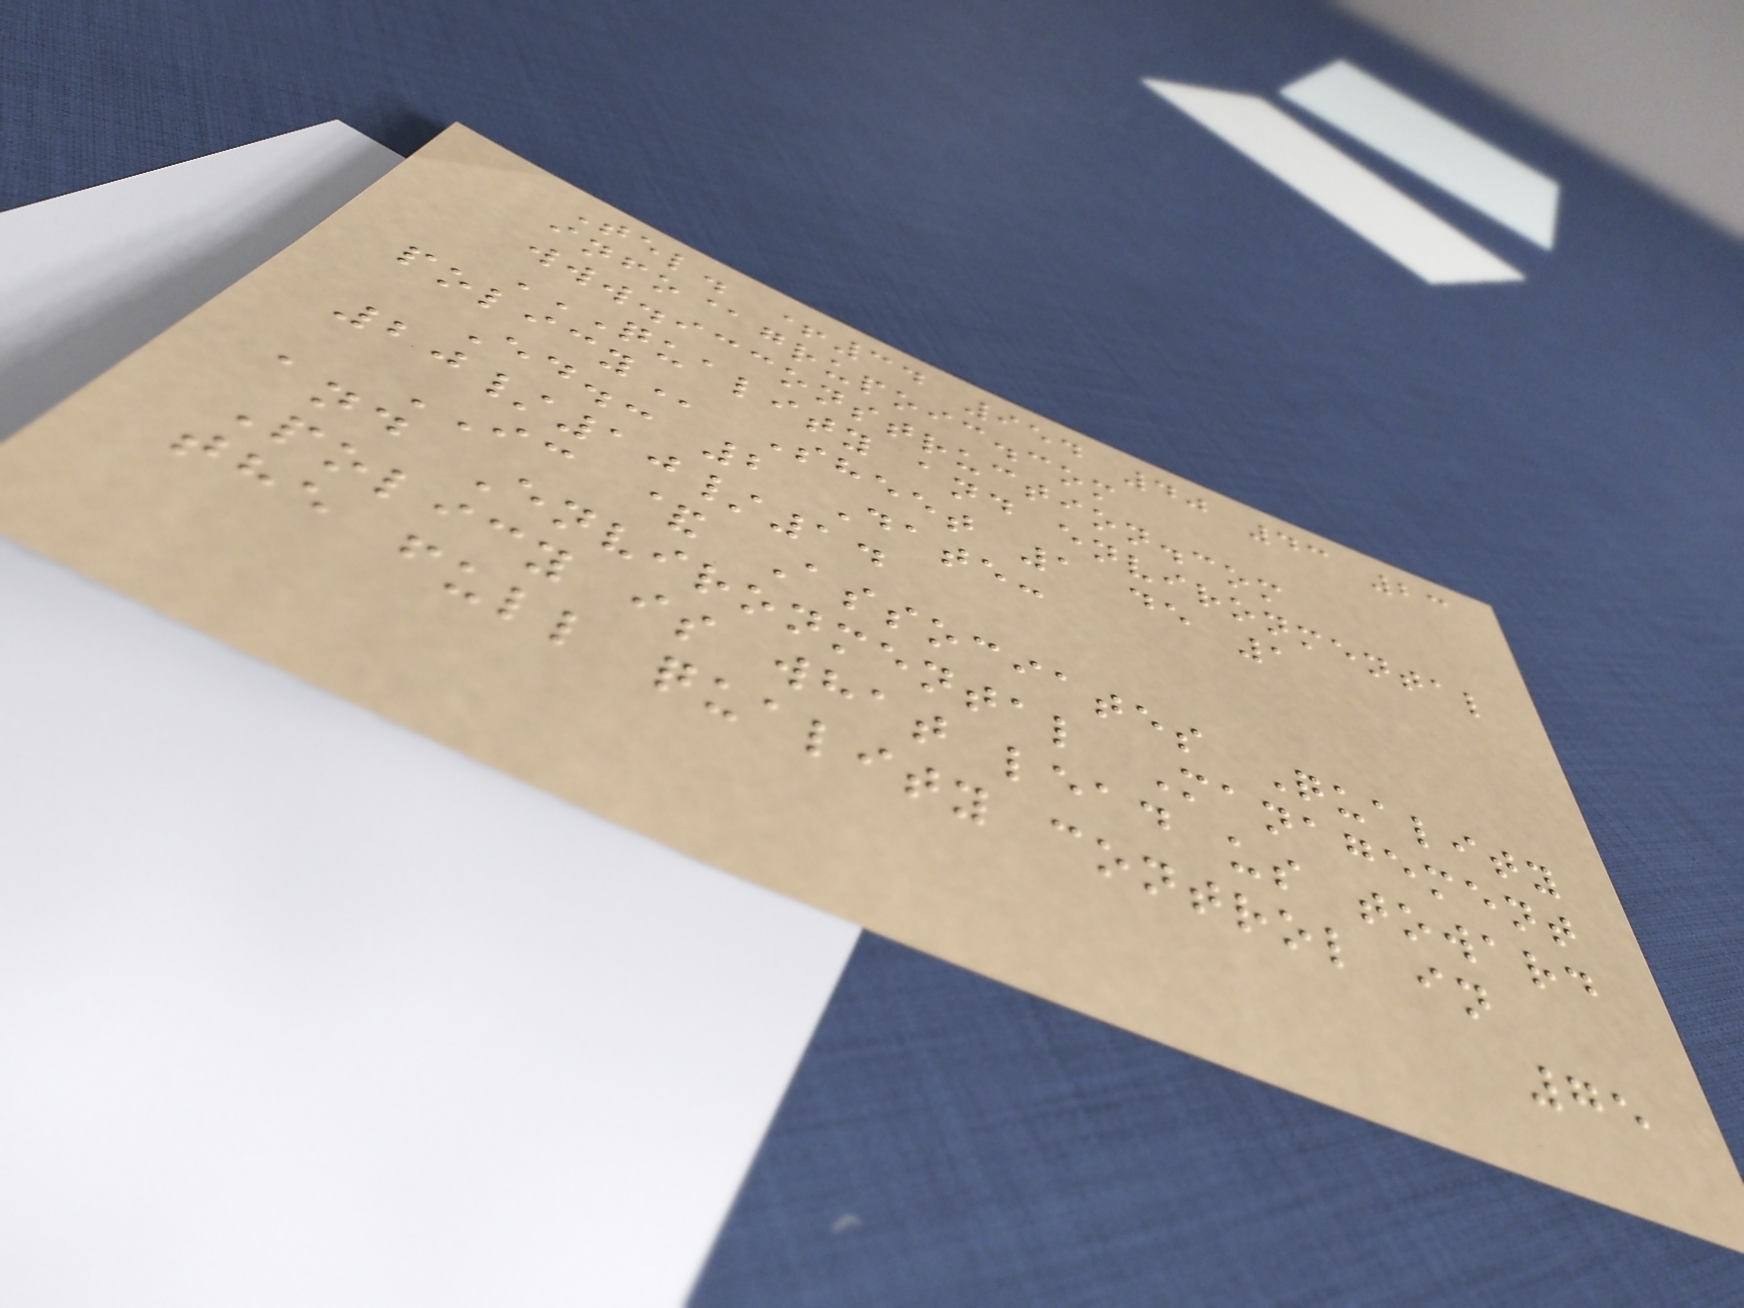Tel. +34 954 40 43 23
info@grupoic.com
www.icconstruction.com
QUALITY AND ENVIRONMENTAL
POLICY Sheet 1 de 1
Ed.: 2 Date:
20/10/14
IC & Associates Quality
and Environmental Management
Policy is what lead us toward
the full quality control in
75
